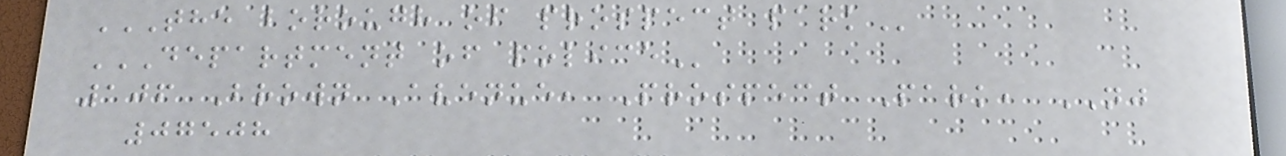THE BOROUGH OF PROSPECT PARK
DEPARTMENT OF POLICE
106 Brown Avenue, Prospect Park, NJ
07508
